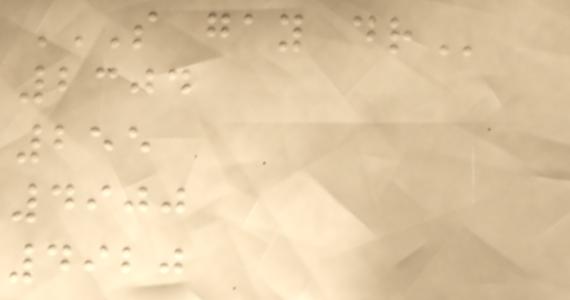S GAY DR
2304
255
4900
4920
